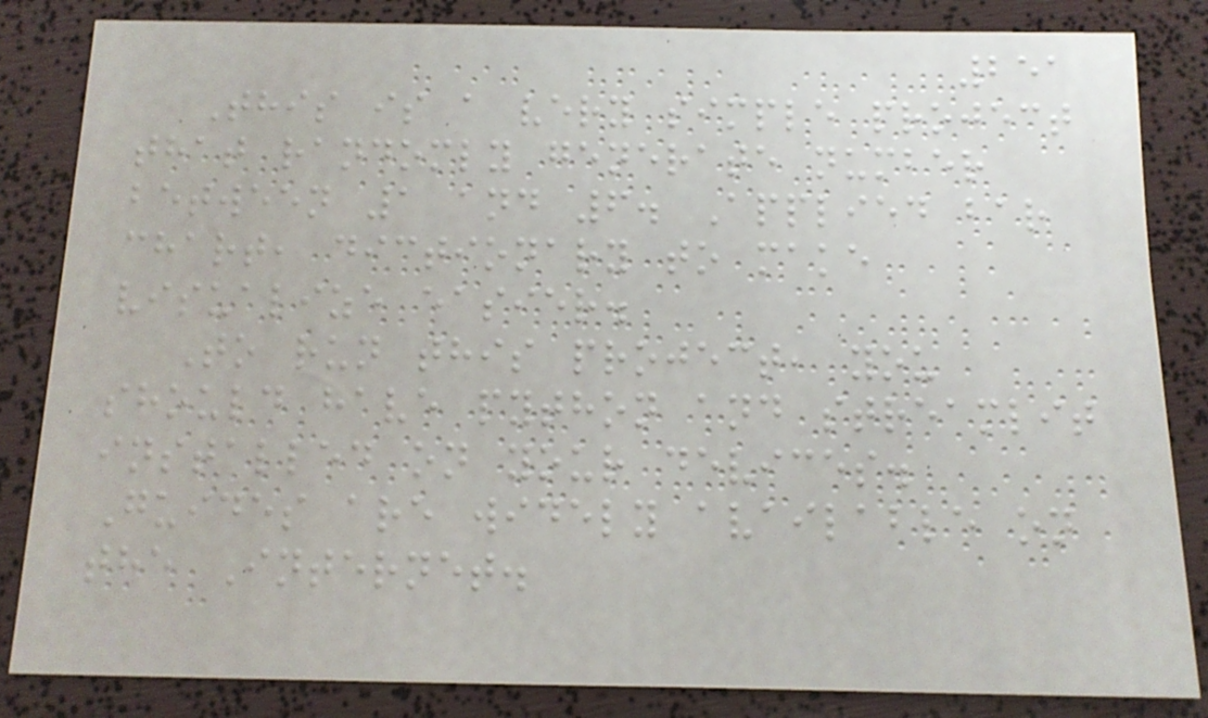251
This is a very simple project
that randomly generate number
between 1 and 6. Applied bar
chart, dictionary to make
visualize easier.
To run this project, you
should have python and streamlit
installed on your devices.
Guides are widely available on
the Internet.
